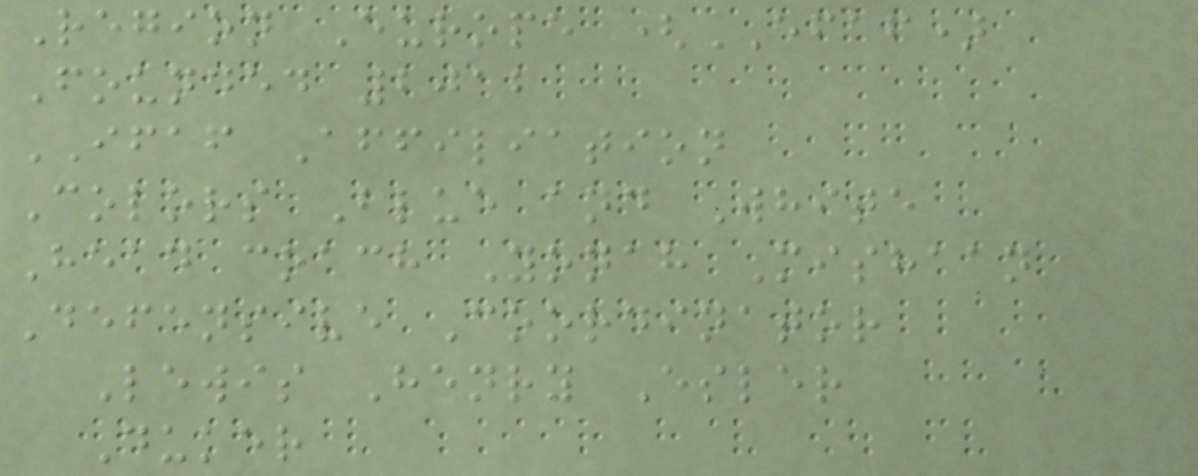Region Europe (EFAF)
Founded 2012
IFAF Affiliation
Colors Blue and White
Head coach Yonah Mishaan
Defensive Coordinator
Lewis Henry Esler
Duker
